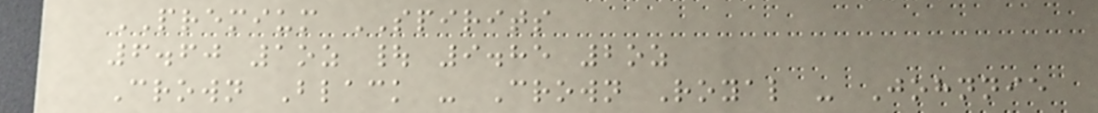PREMIUM SPIRITS
6.60 1oz | 9.85 2oz
Crown Black - Crown Royal - Johnnie
